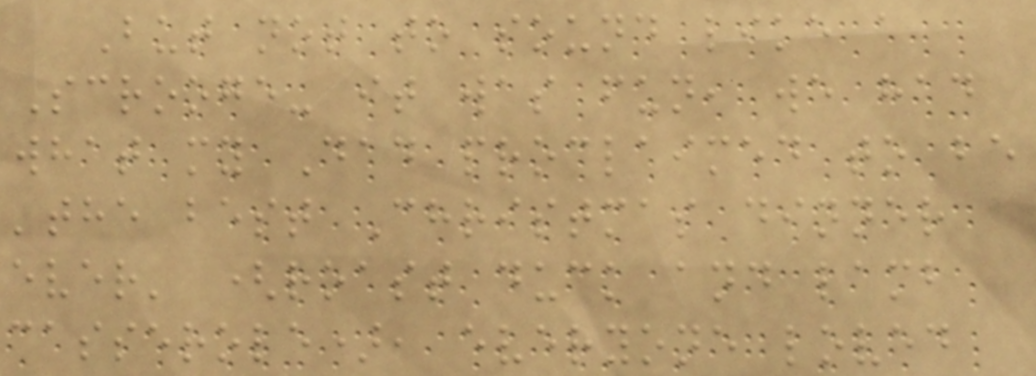But not to sound like a
Scrooge- it was fun, we had
what my Dad proclaimed to be
'the best Christmas dinner
ever' (roast duck and lamb
casserole), everyone loved
